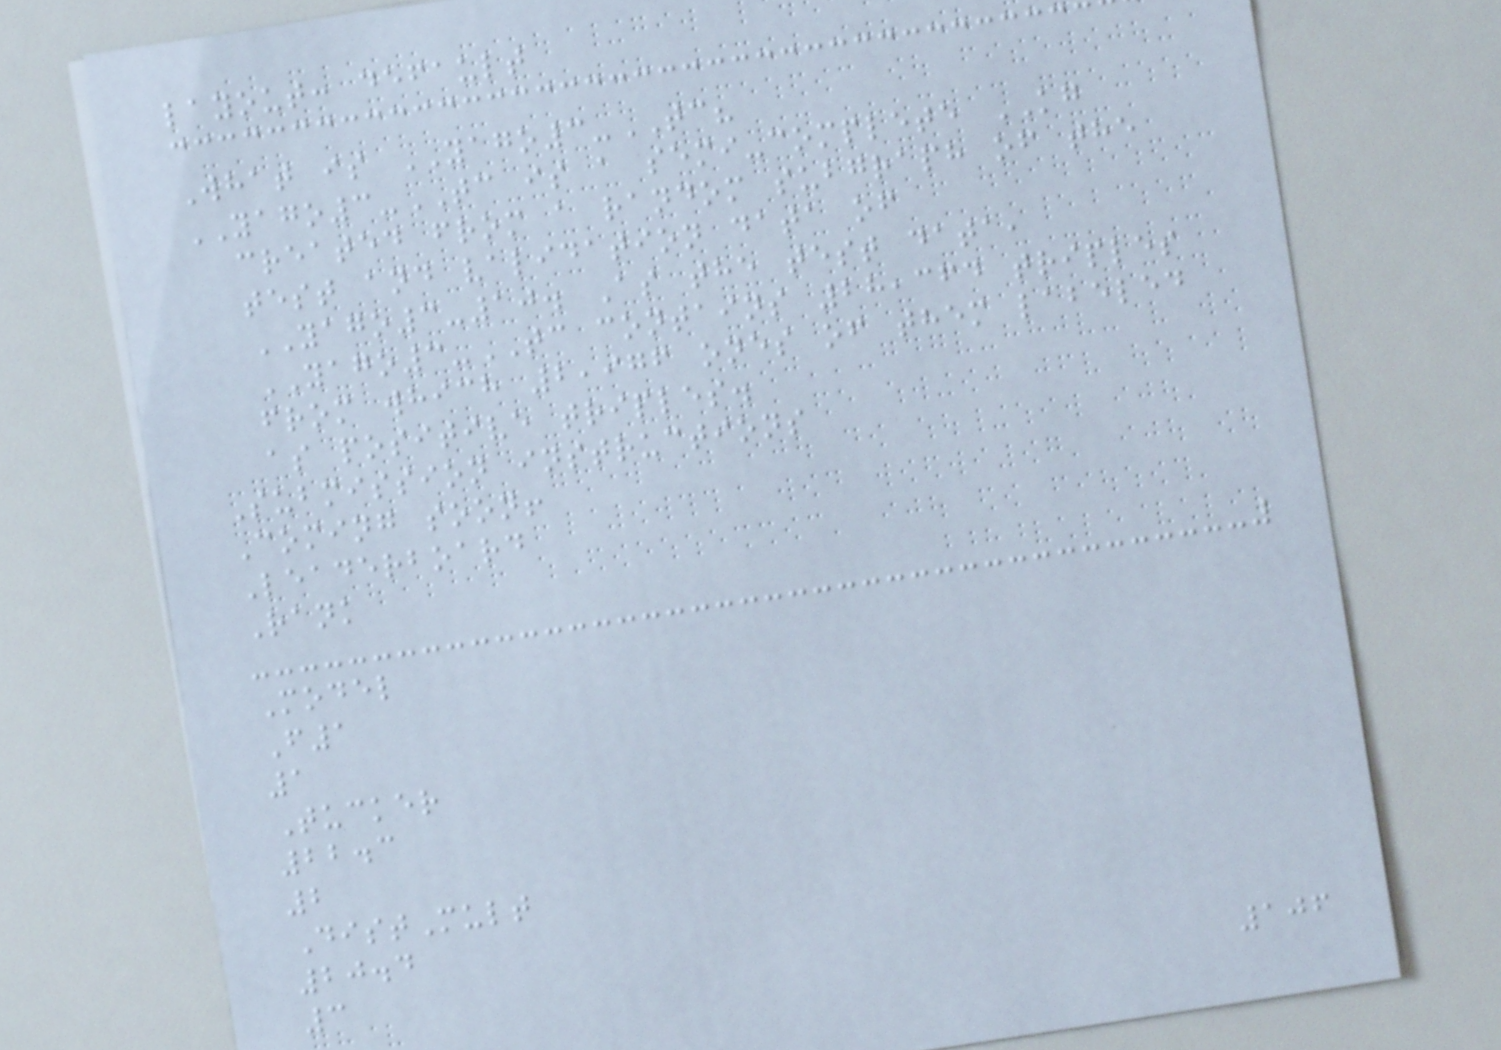layout: default
What is YAGO3-TC?
YAGO3-TC is a semi-complete KG
created from a random subgraph of the
test and validation data of
YAGO3-10. As the test data,
YAGO3-TC contains 28,364 triples
from which 2,976 ones of them labeled
as positive triples.
Submission instructions
Coming soon!
Leaderboard
Rank
Model
F1
1
Tucker
22.3
2
DistMult
20.4
3
106
